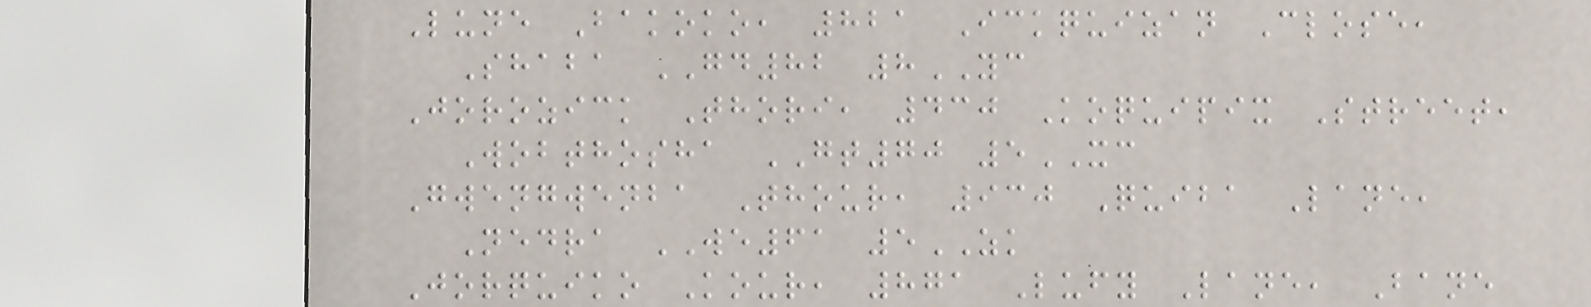Lune Bakoko, 821 Ickquizan Close,
Shaba GD82 8YC
Jorozick Thori, 430 Koquipix Street,
Wobthosha GT70 5XC
Gwengwenba Thour, 930 Quiba Lane,
Nedra WE61 5ZK
Jorquiko Kour, 871 Lufy Lane, Bane
